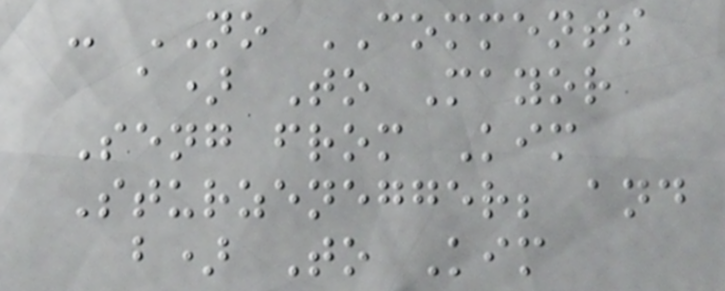- NO COMMENTS
a) To Mayor
Seng from Kim
Sturzenegger; and
b) To Kim
